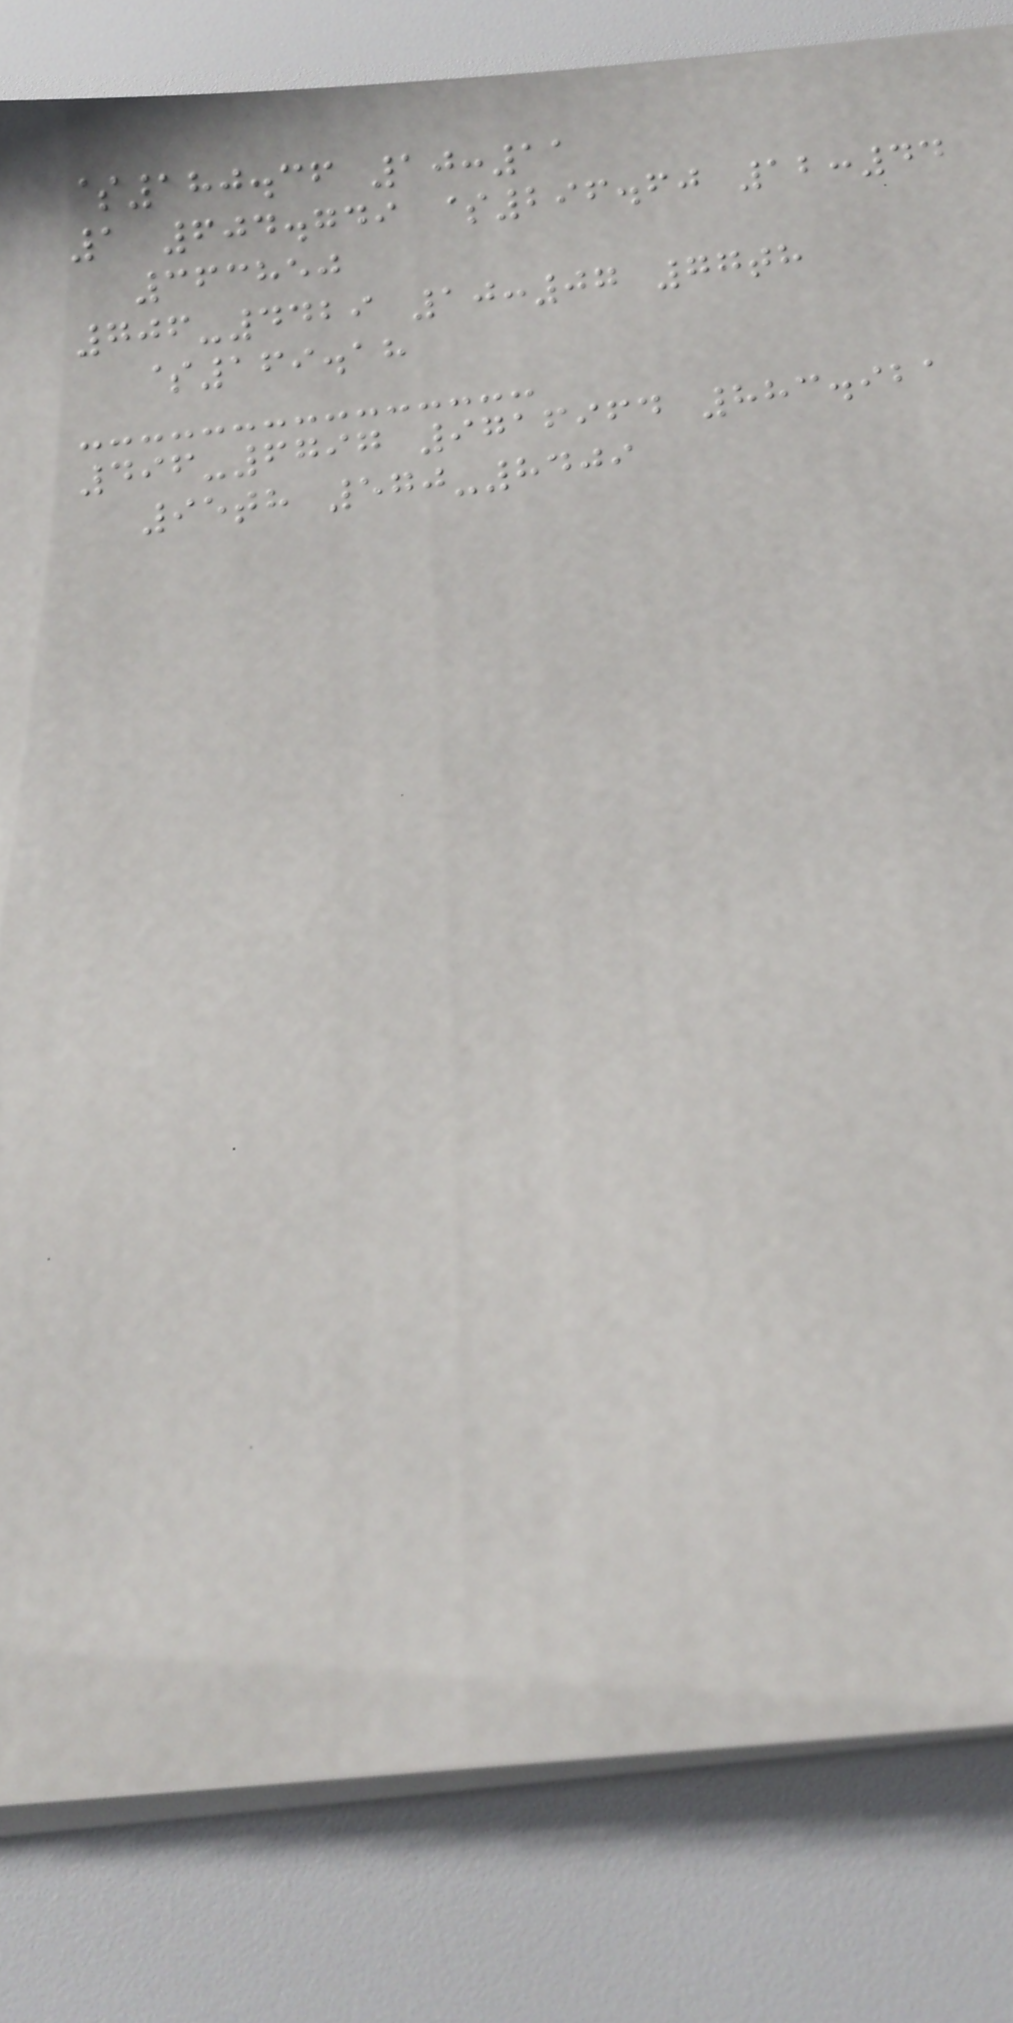$180.36 10:11
1 604.749 $296.60 12:44
363850
706-4429 10:07 77th
$169.18
496-6797 9716964 883.921
95th 570-8409
